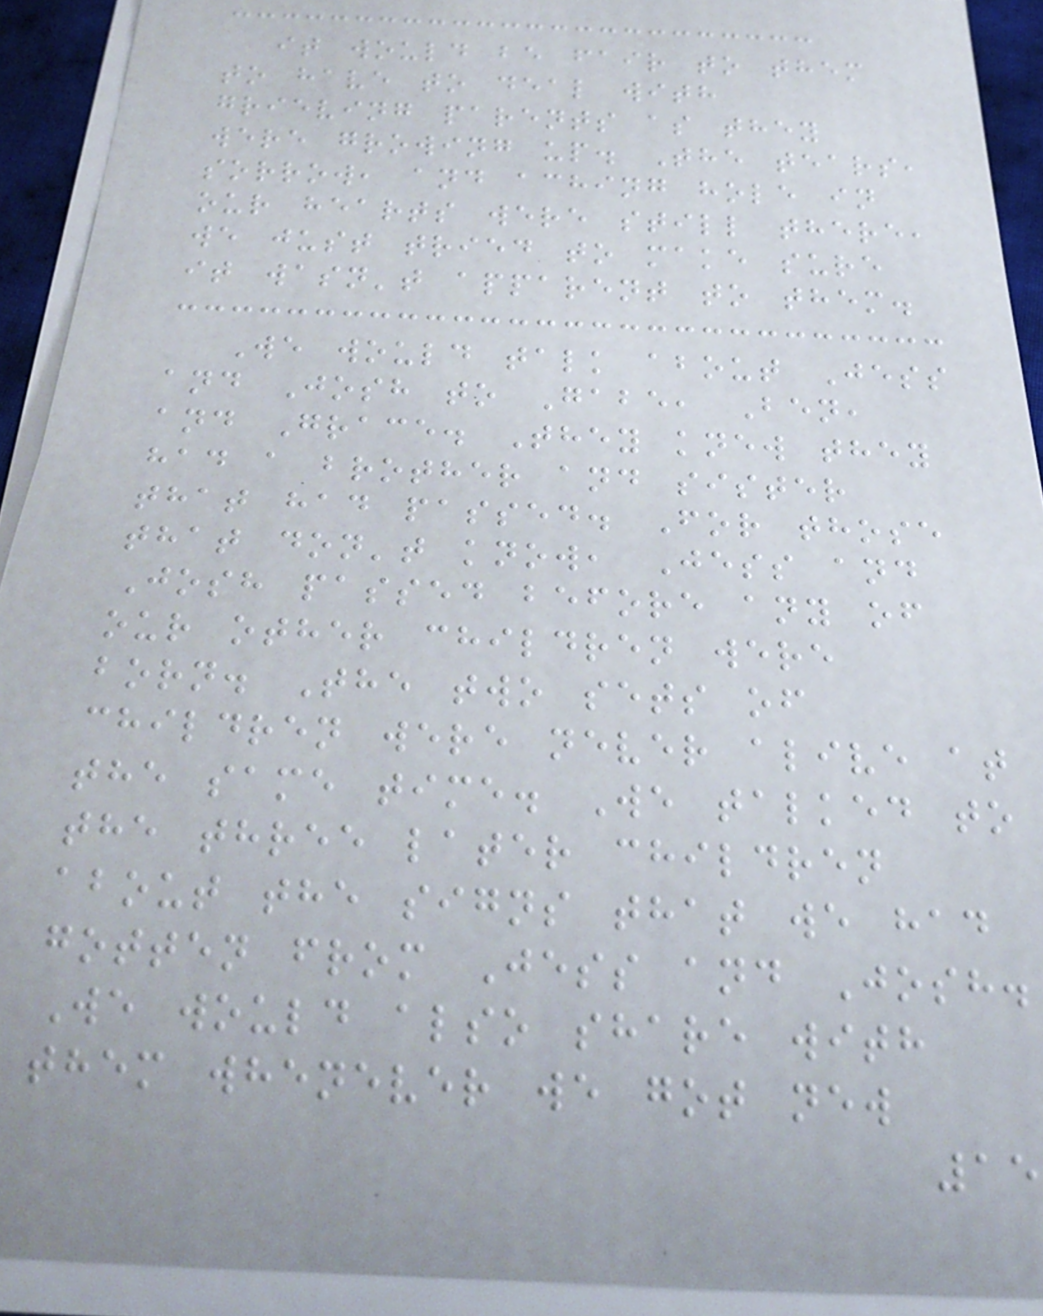it would be fair to them
to have to deal with
grieving parents as they
were growing up. The tears,
sorrow, and aching hole in
our hearts were still there,
we just tried to make sure
it wasn't apparent to them.
We would talk about Jess
and Josh to Gabe, Ben,
and Grace. They knew they
had a brother and sister
that had passed. For those
that don't know, Jess and
Josh passed before any of
our other children were
born. The two sets of
children were never alive at
the same time. We talked to
the three later children
about the signs that we had
gotten from Jess and Josh.
We would also share with
them whenever we got new
15
